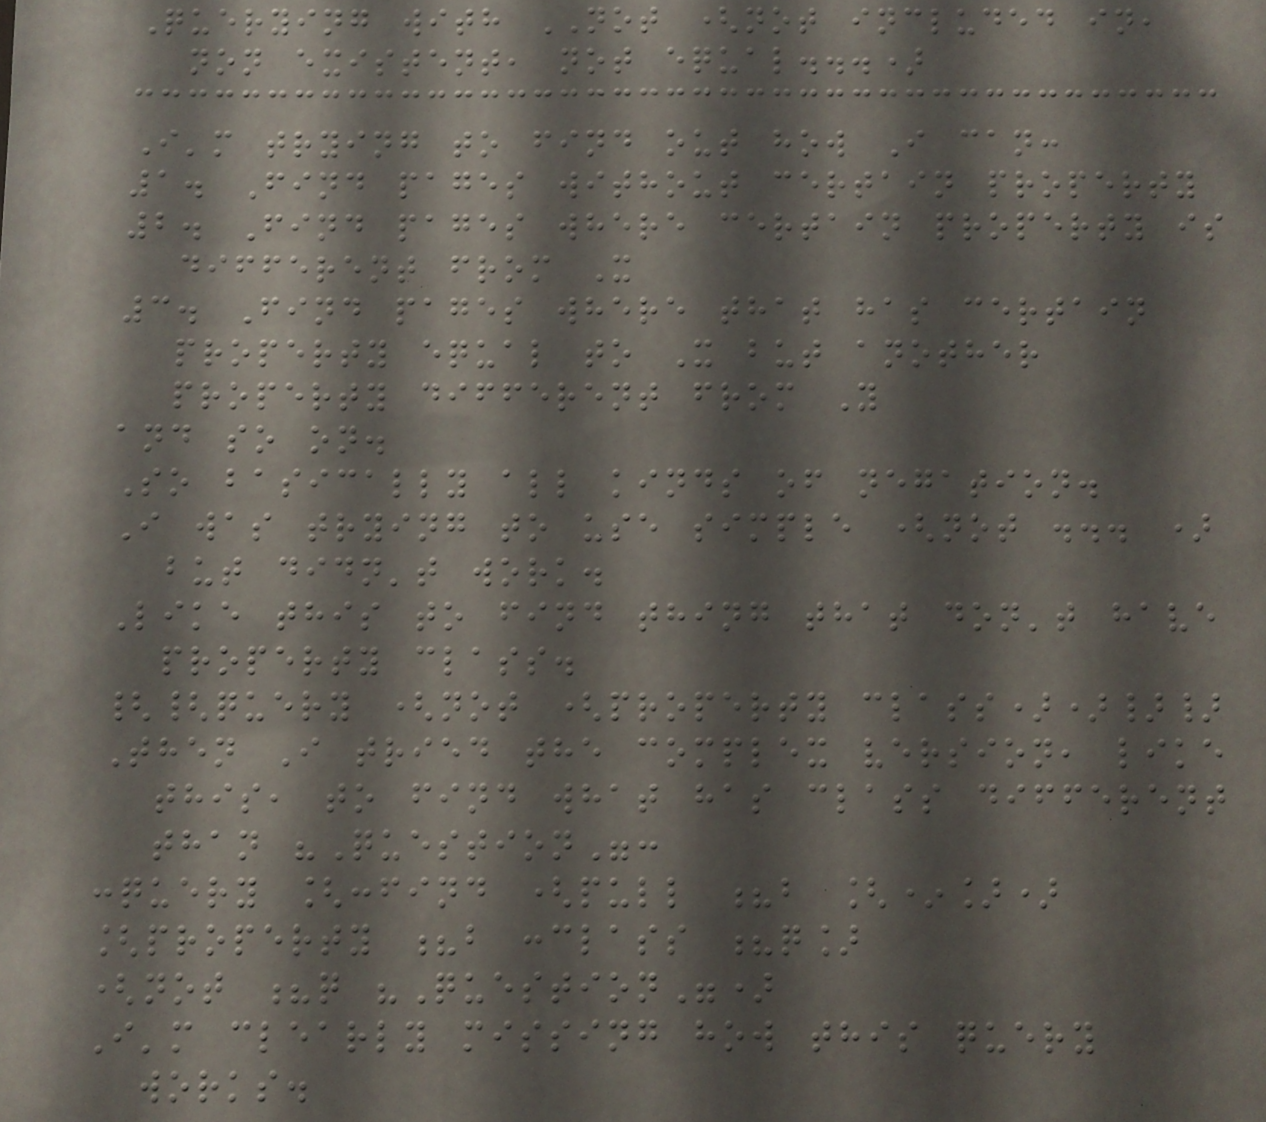Querying with NOT (not included in,
non existent, not equal...)
I'm trying to find out how I can:
1. Find pages without certain property
2. Find pages where certain property is
different from X
3. Find pages where that has certain
property equal to X but another
property different from Y
and so on.
So basically all kinds of negation.
I was trying to use simple (not ... )
but didn't work.
Like this to find thing that don't have
property class.
{{query (not (property class))}}
Then I tried the complex version, like
this, to find what has class different
than "Question":
:query [:find (pull ?b [*])
[property ?b :class ?q]
(not ?q "Question")
I'm clearly missing how this query
works.
